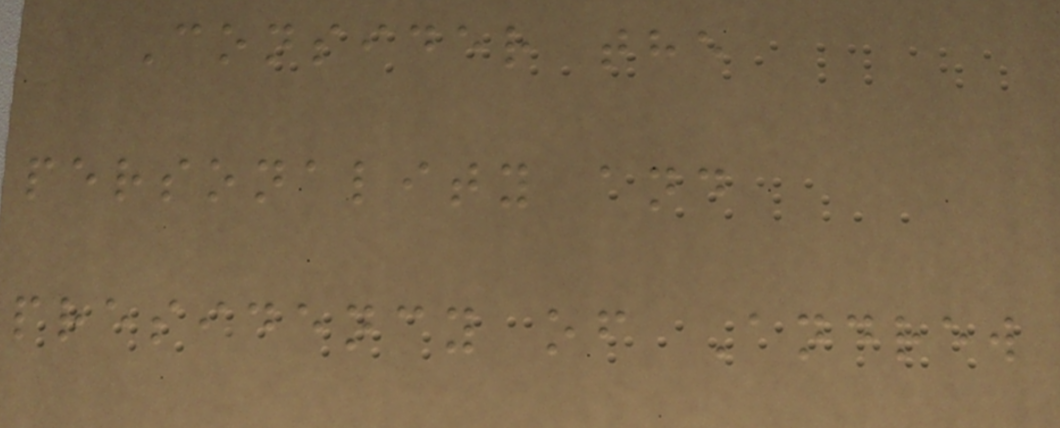Consider the
personality and
presidency of Andrew
